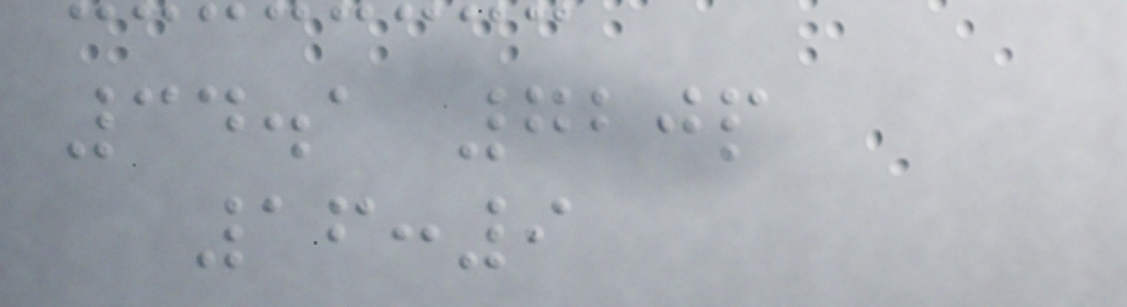34.1 720p
16:9
